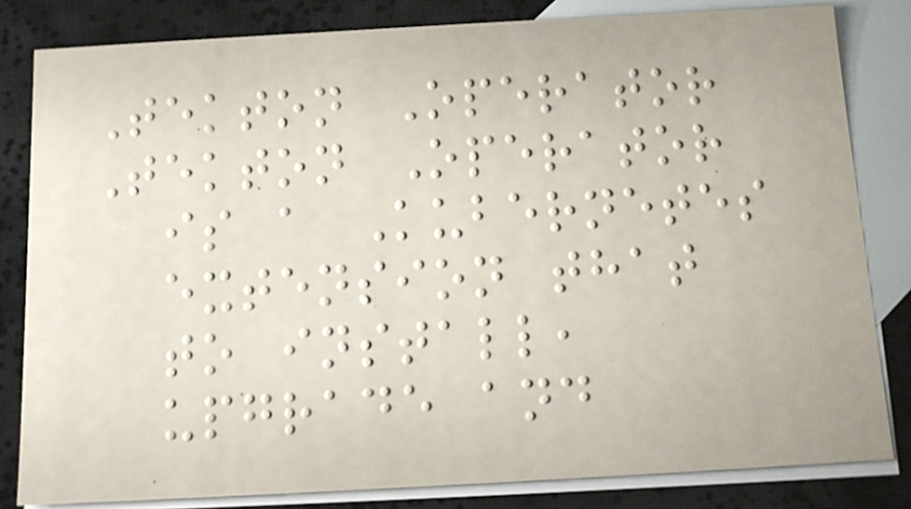Tekton Operator
Tekton Operator
is a Kubernetes
extension that
to install,
upgrade and
